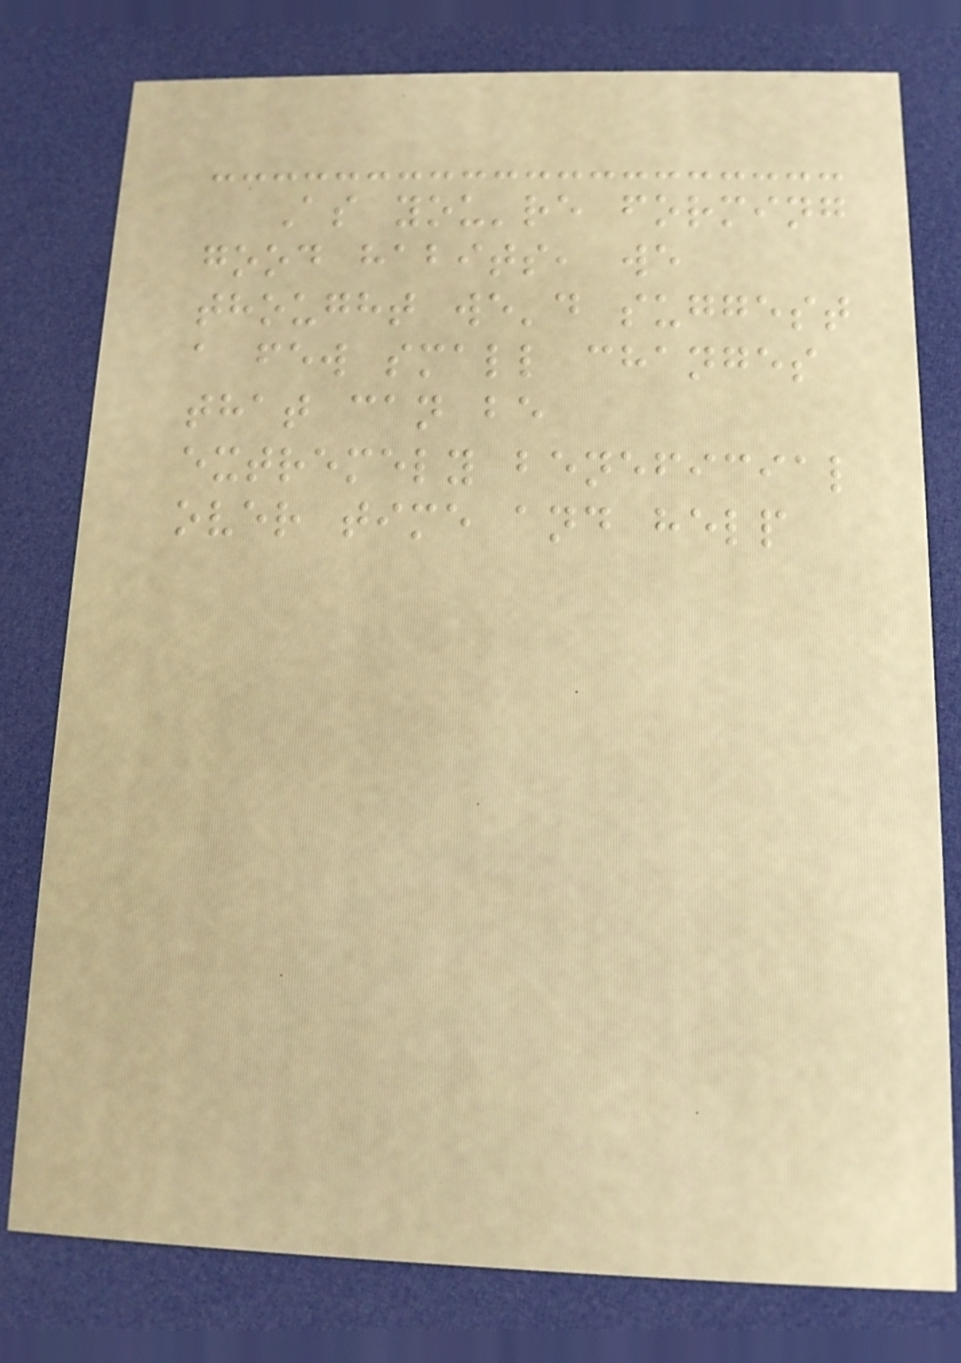As you're forming
good habits, we
thought we'd suggest
a few small changes
that can be
extremely beneficial
over time and help
